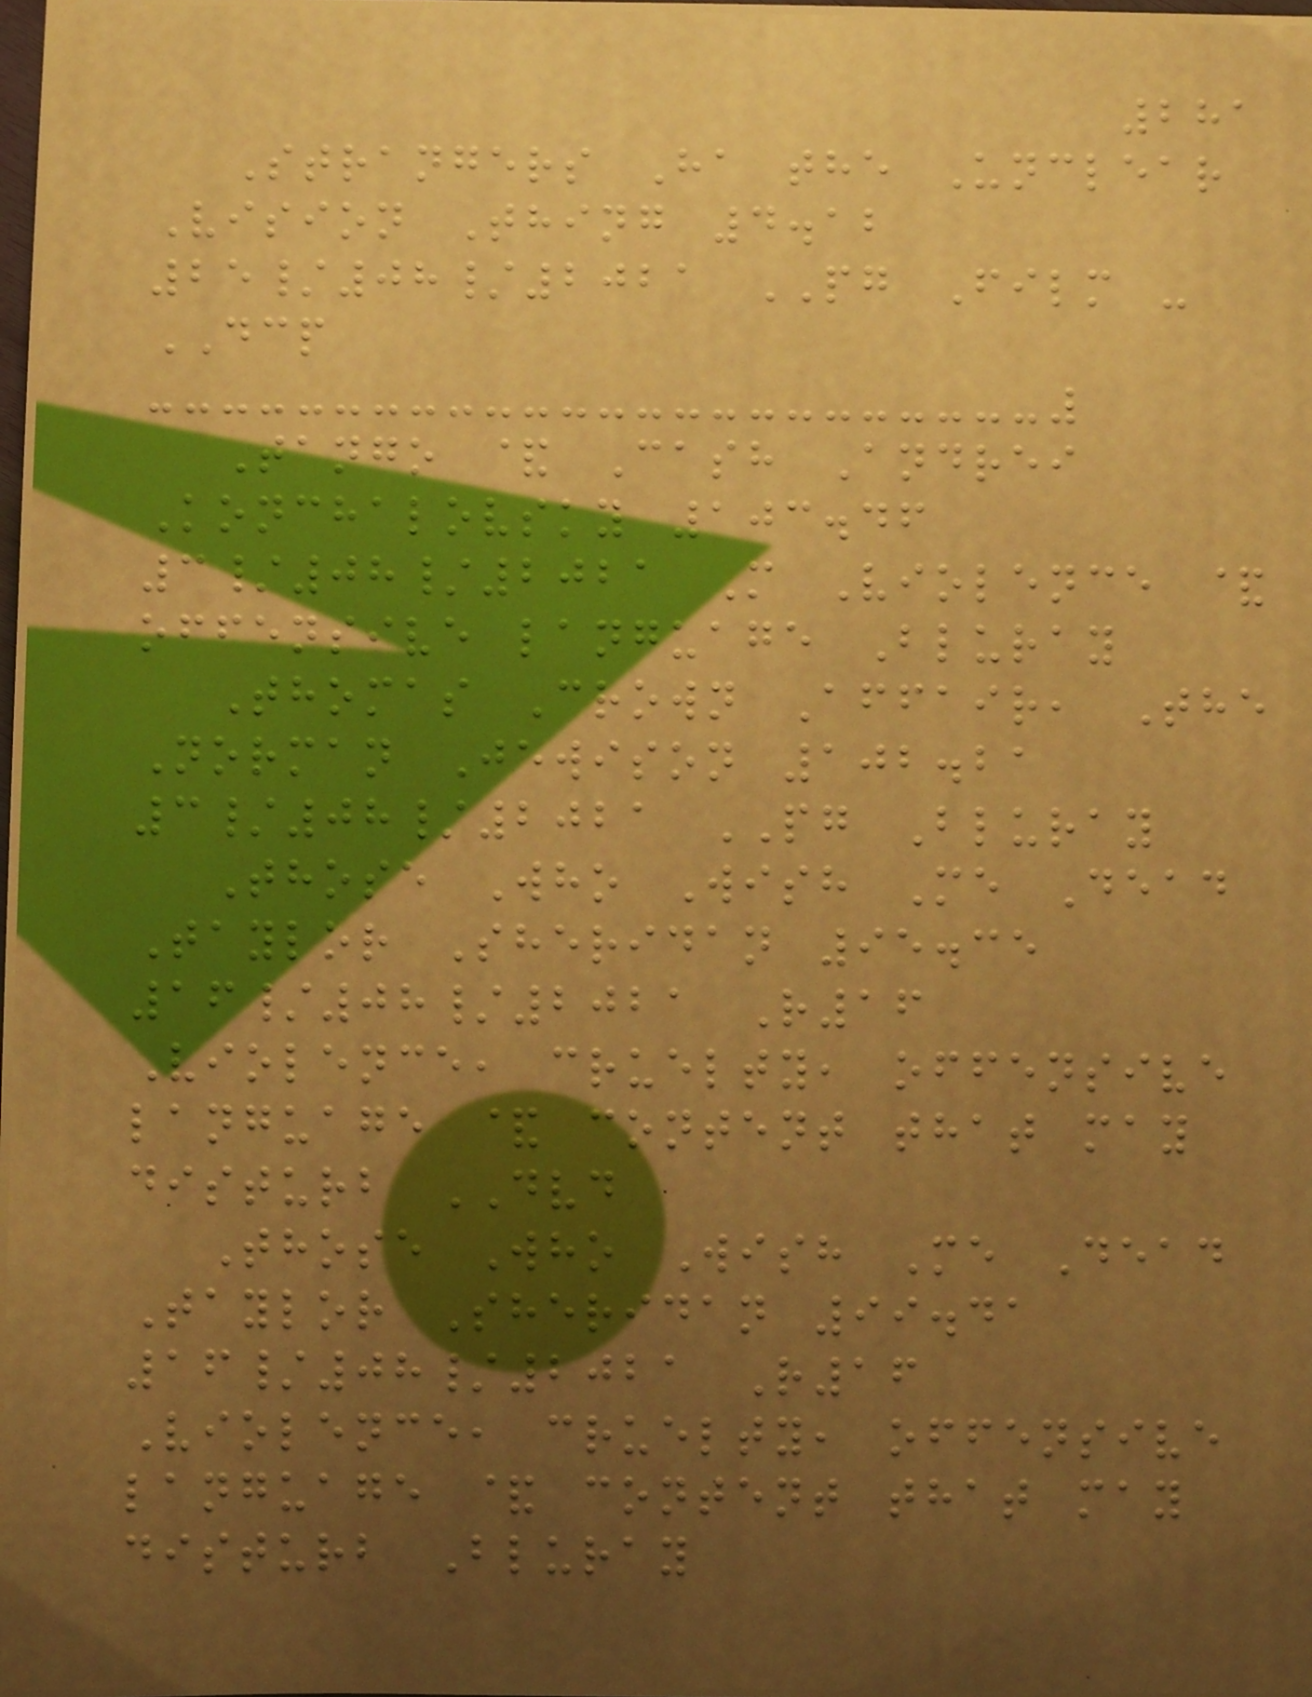281
Strangers Ha the Unclear
Vision Thing 4.12
25/08/2021 PG Film -
DCP
Tango & Cash Andrei
Konchalovsky 103.46
3/08/2021 M Violence &
offensive language Bluray
Thomas Crown Affair, The
Norman Jewison 102.21
3/08/2021 PG Bluray
Those Who Wish Me Dead
Taylor Sheridan 95.35
16/08/2021 R16
Violence, cruelty, offensive
language & content that may
disturb DVD
Those Who Wish Me Dead
Taylor Sheridan 99.41
16/08/2021 R16
Violence, cruelty, offensive
language & content that may
disturb Bluray
